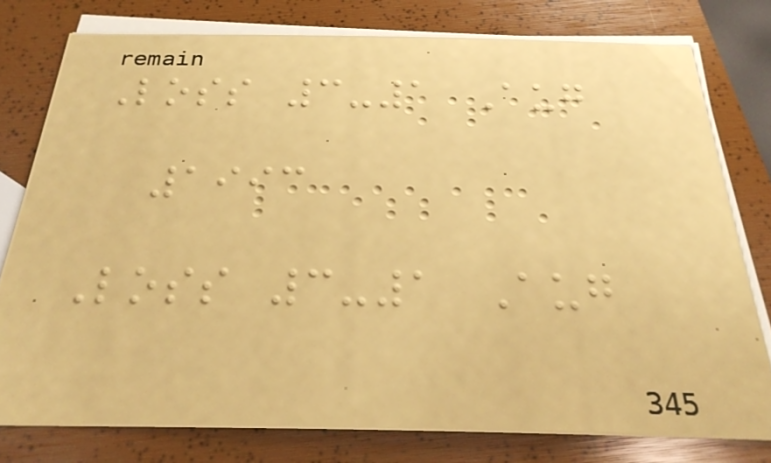Loss 3-1 Aug
1993
Loss 3-1 Aug
